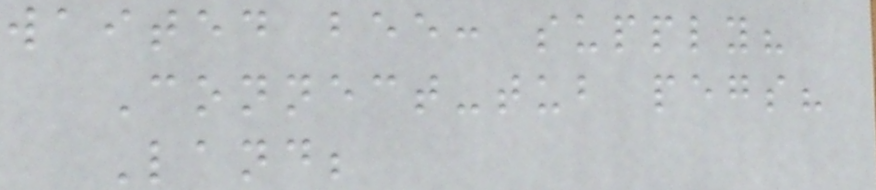waited bee: supply?
Connect-tub pegs?
Land;
